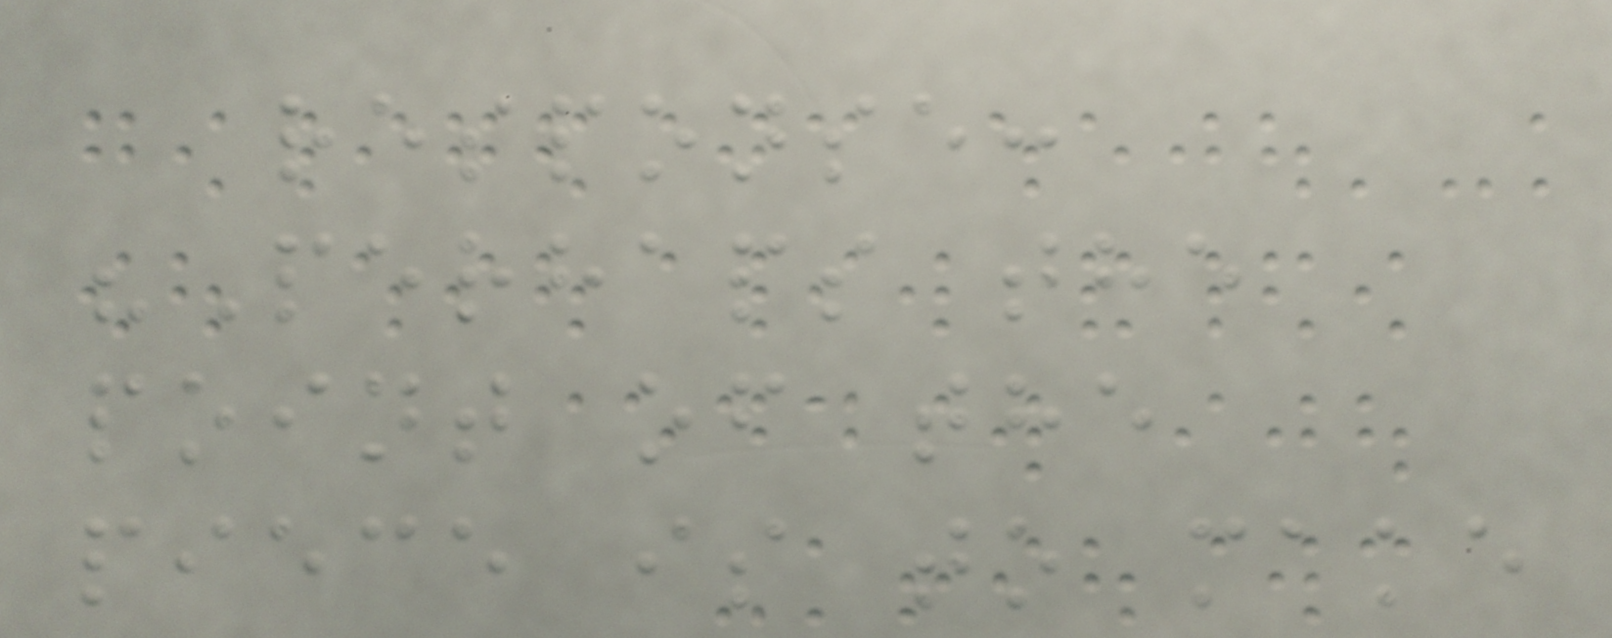response:
"Perhaps the
point of the
piece is to make
